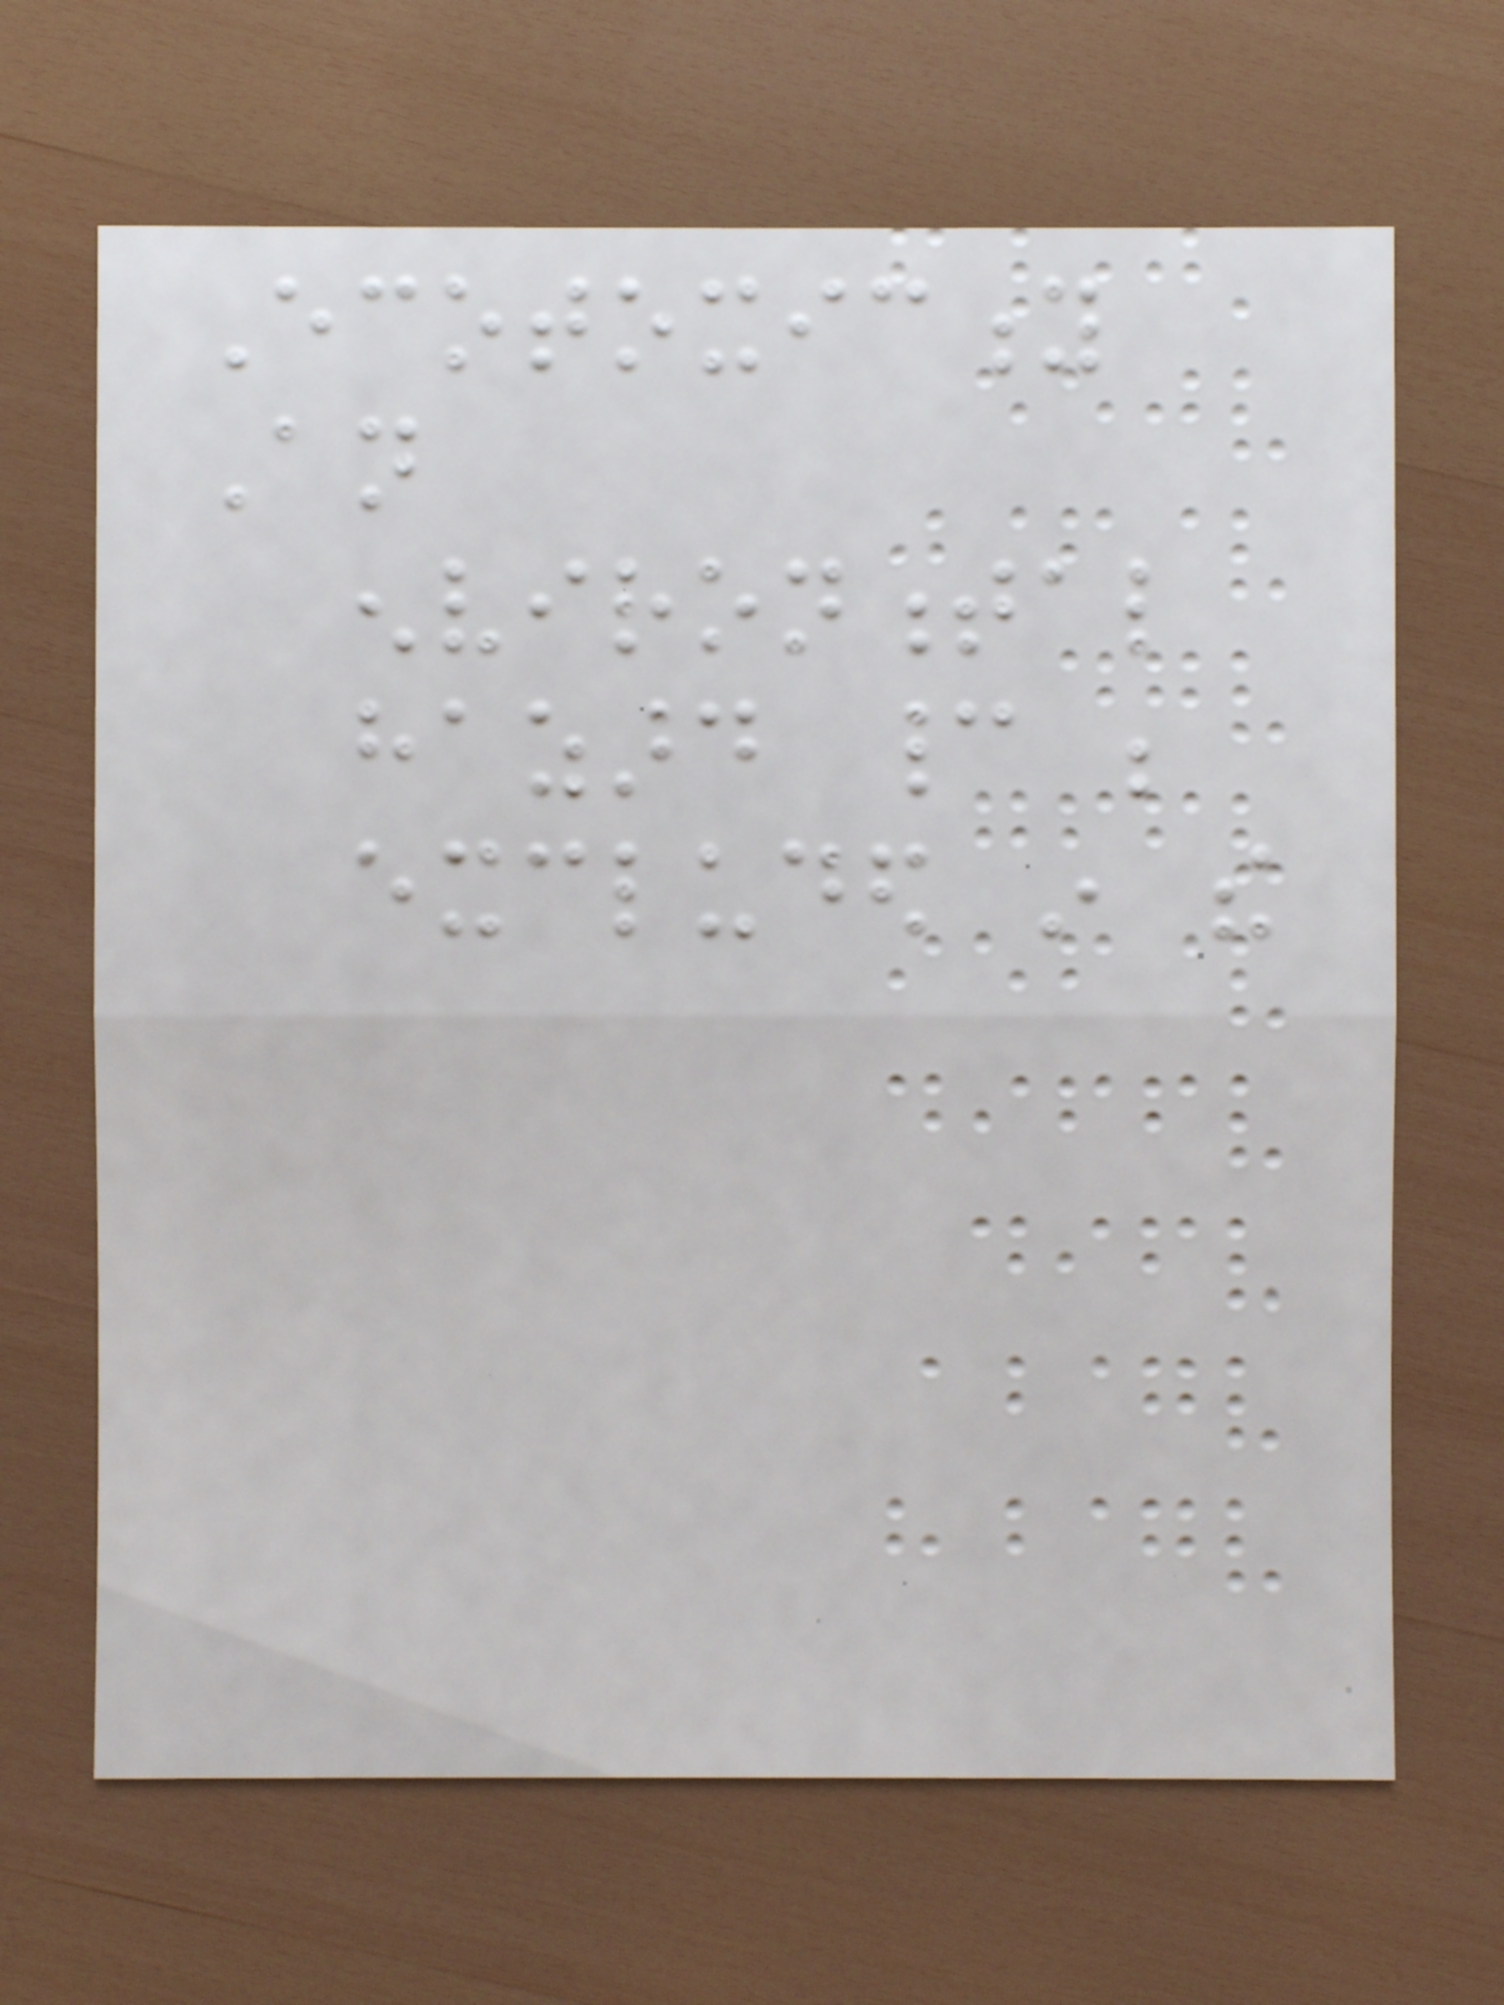Ecotoxicity
An
environmental
hazard cannot be
excluded in the
